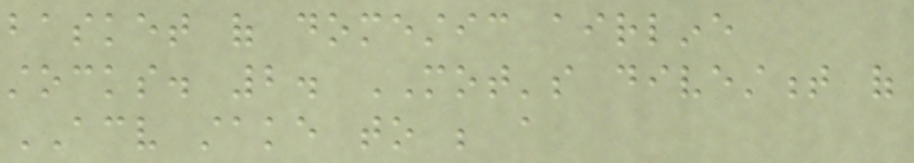basket of domestic airline
stocks. 2. MOT's divestment of
ACV stake to be a
